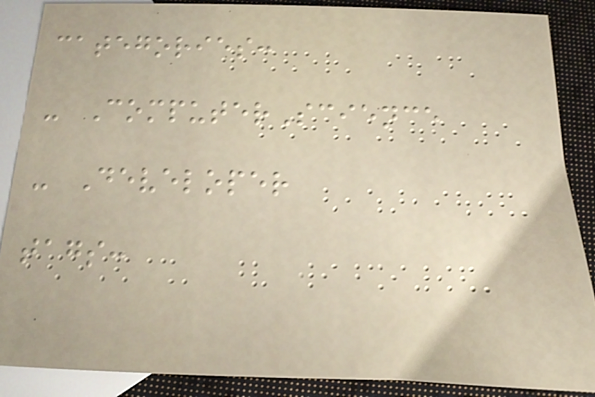categories:
- ComputerScience
- Developer
tags:
